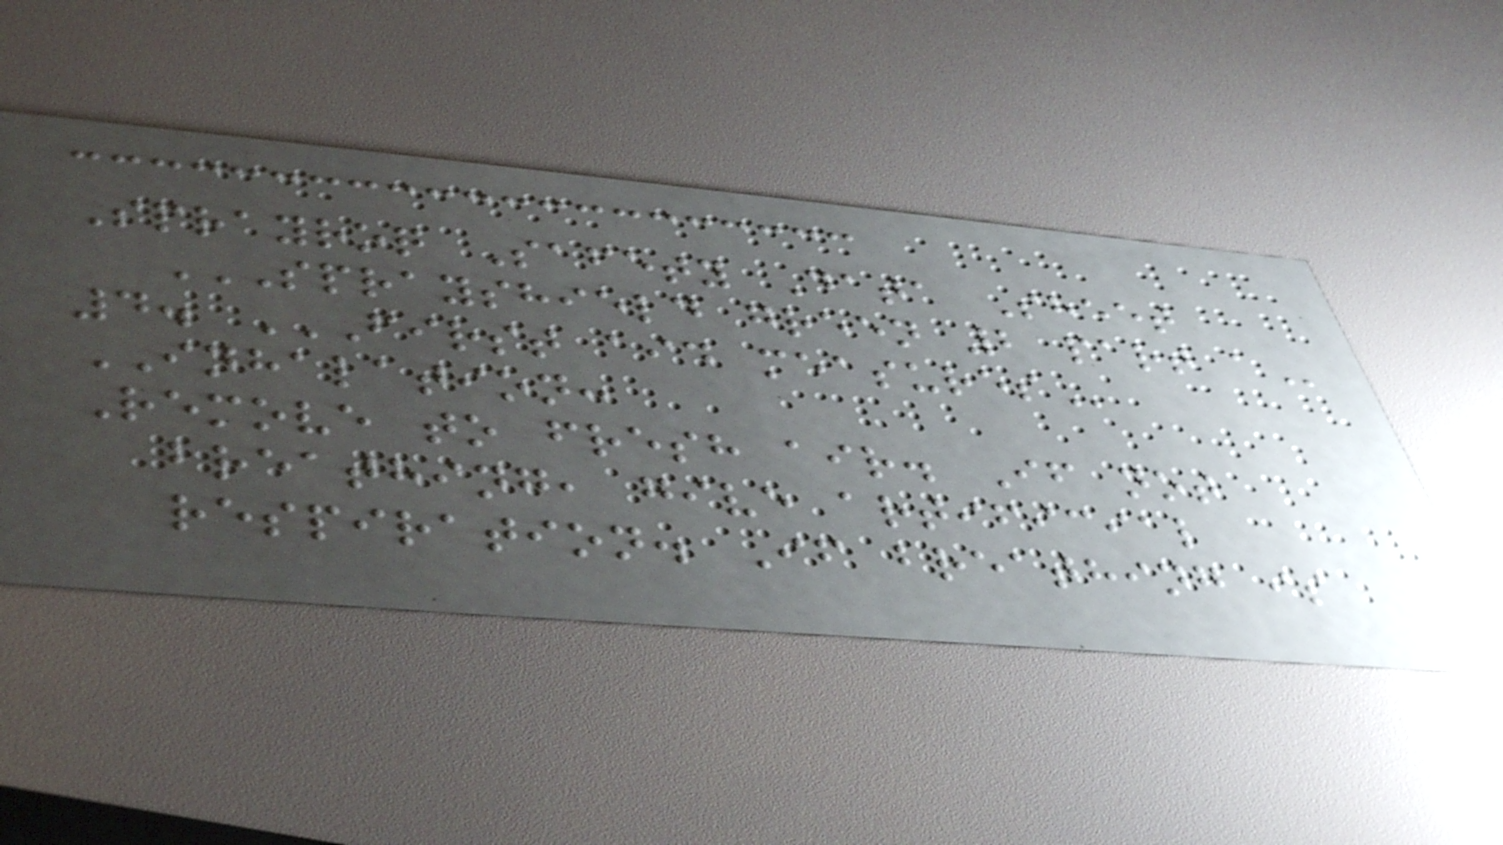Sprayroq Safety Data Sheet
SPRAYSHIELD GREEN 2 PART A
4. FIRST AID MEASURES
INHALATION:
Remove to fresh air. If not
breathing, give artificial
respiration. If breathing is
